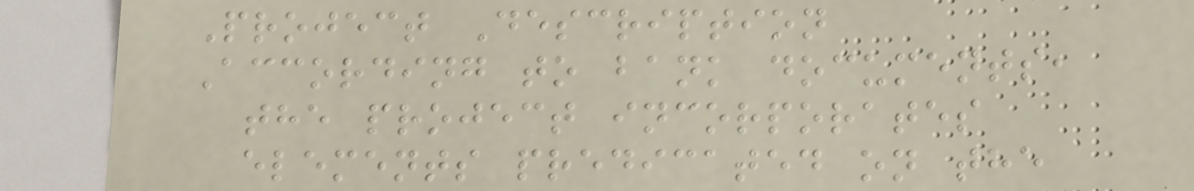Project Description
According to bank documents,
the project incorporates
elements predicated on the
